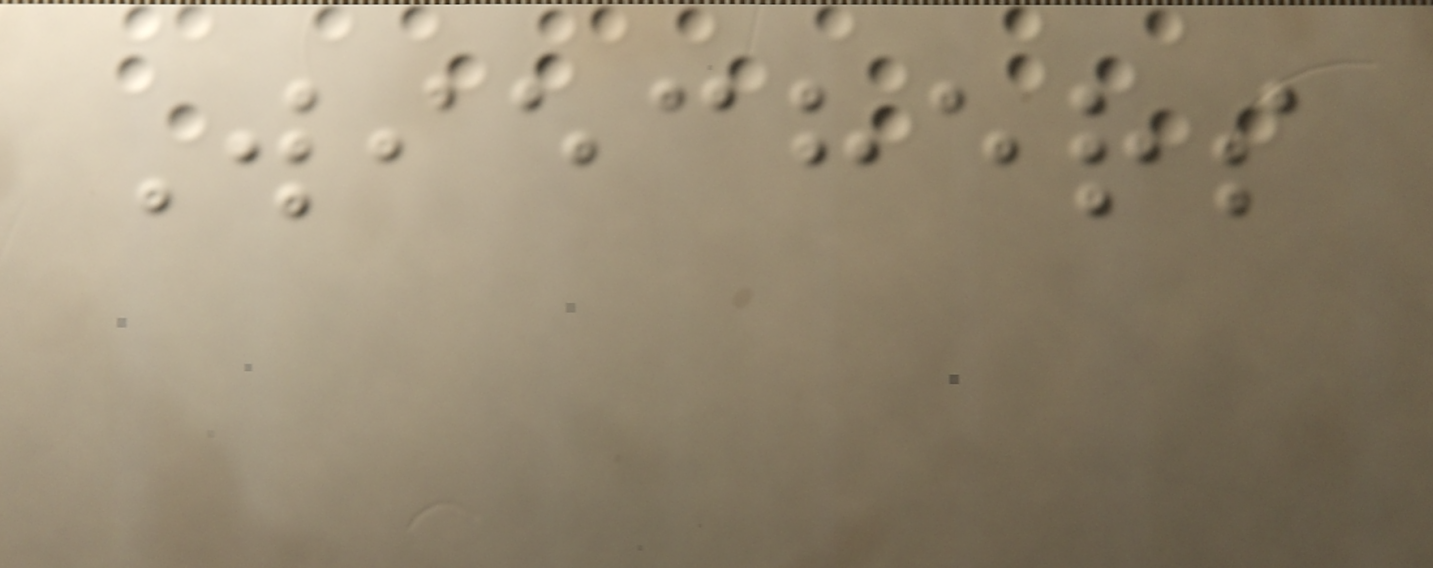Wiechers
